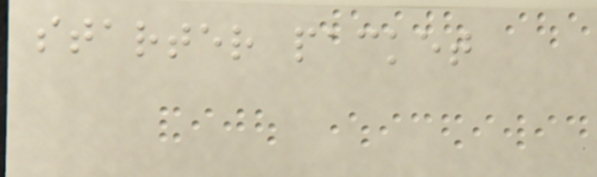starter packet
